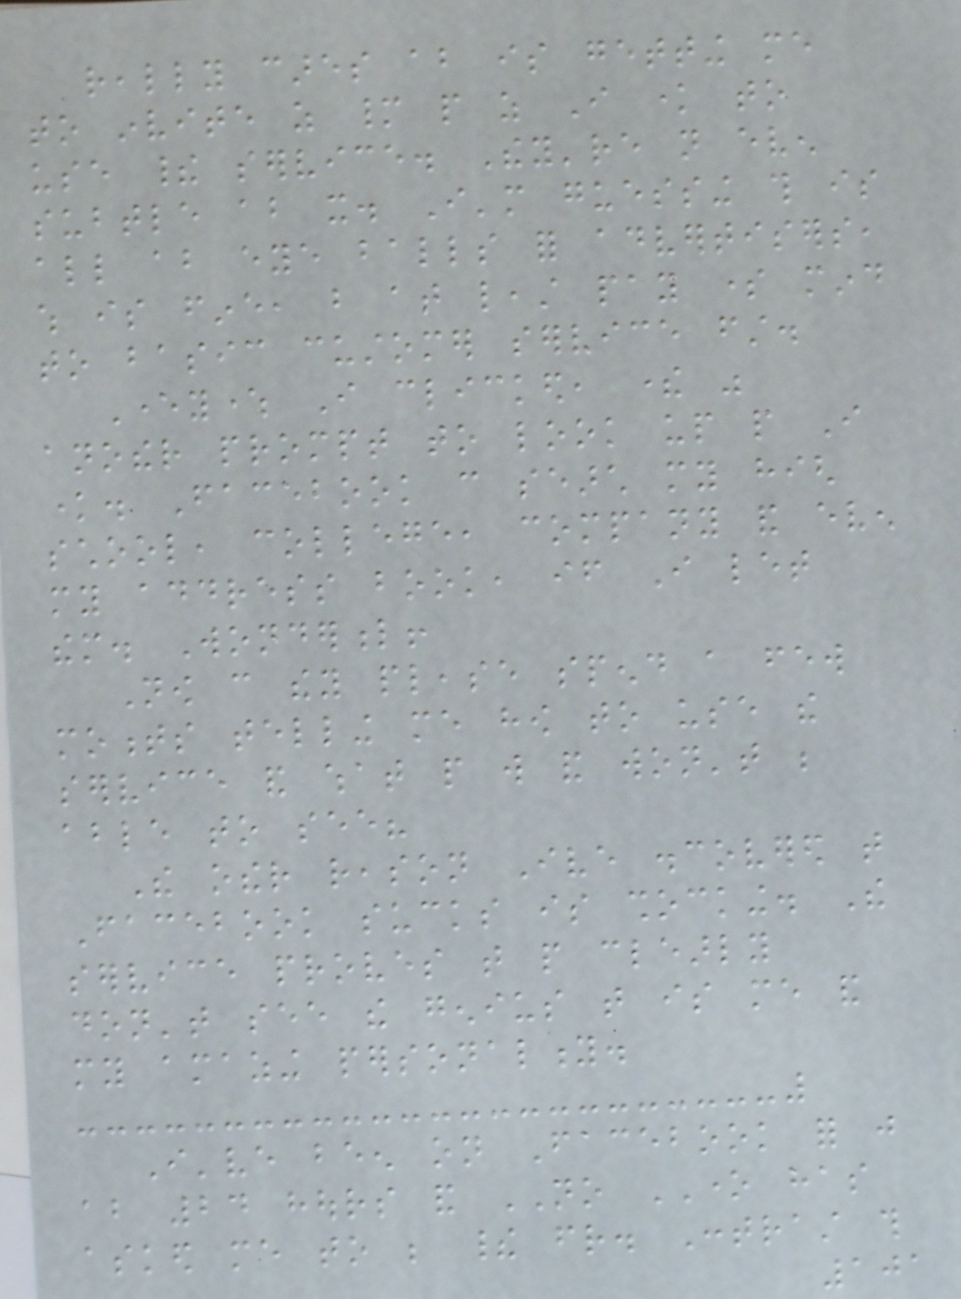really cares about is getting me
to invite as many people as I know to
use their service. They're not even
subtle about it. I'm guessing this is
all about eye balls for advertisers,
which is fine, but at least pay some mind
to basic customer service first.
Everywhere I clicked, there was
another prompt to look up people I
know. Facebook can search my high
school, college, company and even
my address book, if I let
them. Wonderful!
Now can they please spend a few
moments telling me how to use the
service and what people will and won't be
able to see?
The other reason Ive discovered that
Facebook sucks is shocking. The
service proves that people clearly
don't see the genius that is me and
my amazing personality.
I've been on Facebook for just
about 24 hours and NO ONE has
asked me to be their friend. Contrast this
101
